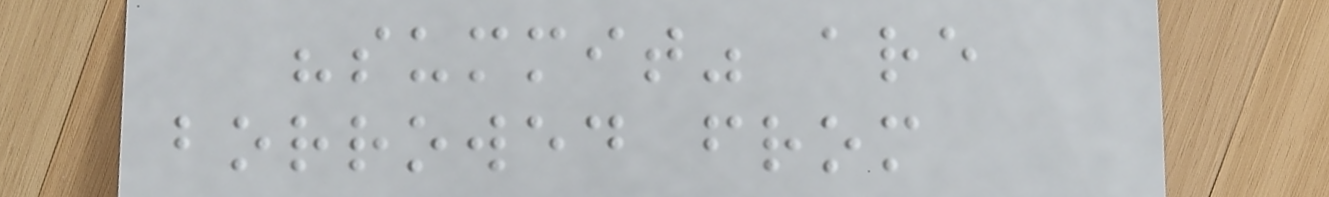"summit" are
borrowed from
